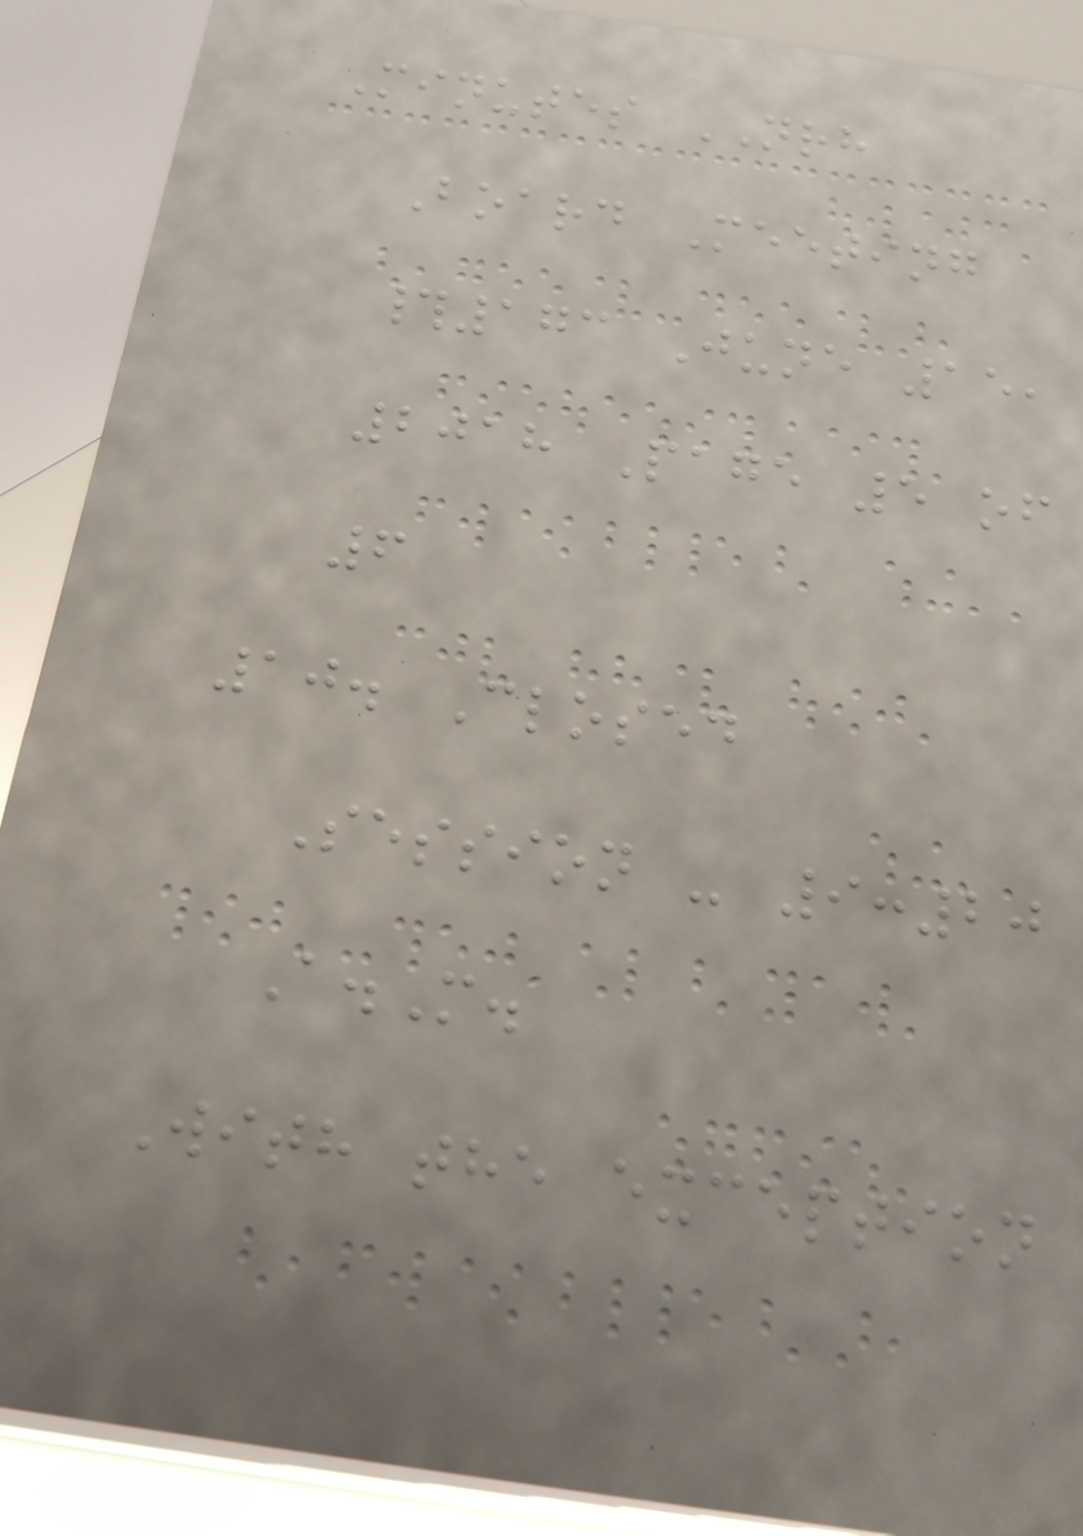Minutes NRH
Board Meeting
#173 June 15,
2018 Page 5 of
6
10. Closed
Session - 9:20
A.M.
With the exception
